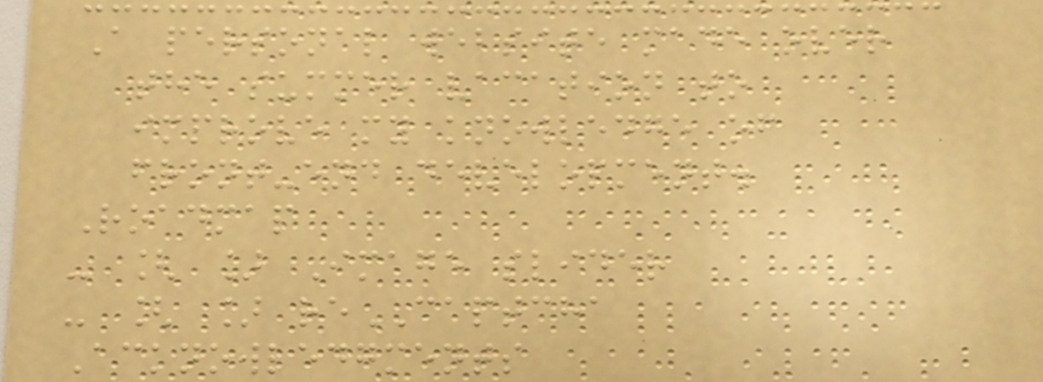A personal website made over
the summer vacation to
improve my knowledge of
front-end development.
Roadmap
- [ ] Image slider
- [ ] reCAPTCHA
Acknowledgments
